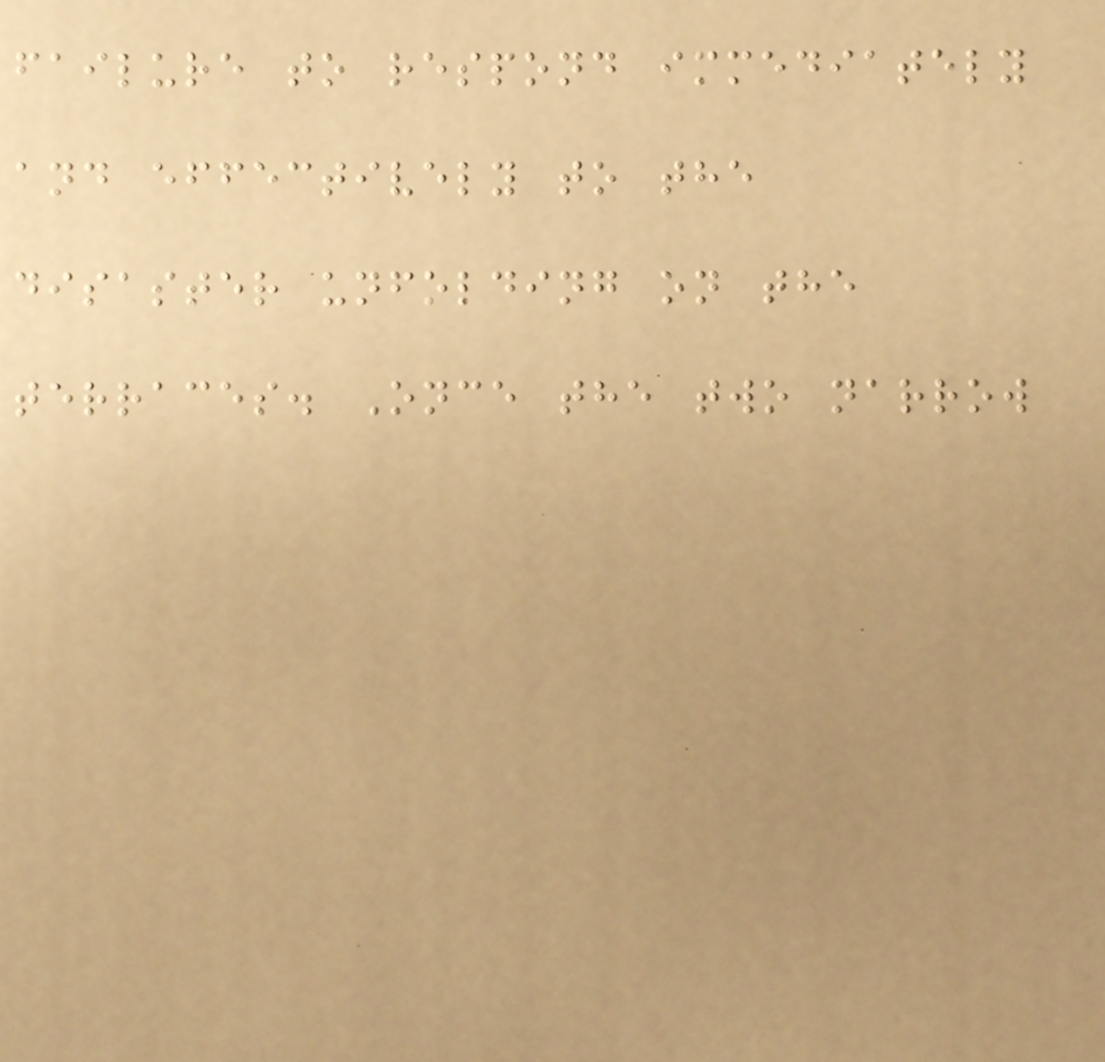failure to respond immediately
and effectively to the
disaster unfolding on the
terraces. Once the two narrow
